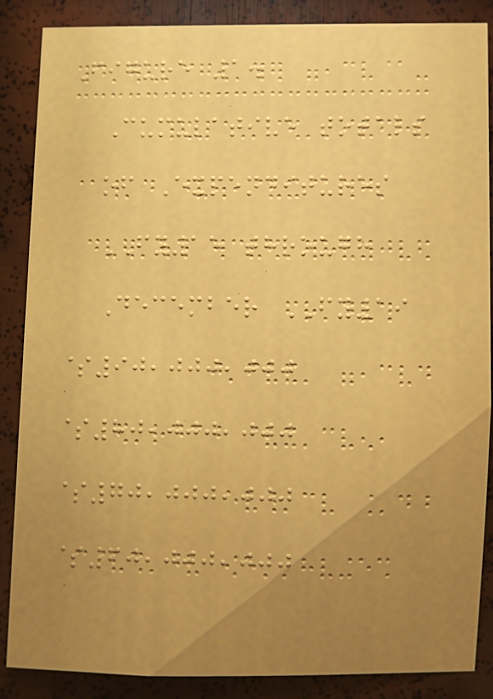Figure 1.
Cumulative totals
of Expenditures
FY15 through
December FY19
$90,000,000
$80,000,000
$70,000,000
$60,000,000
